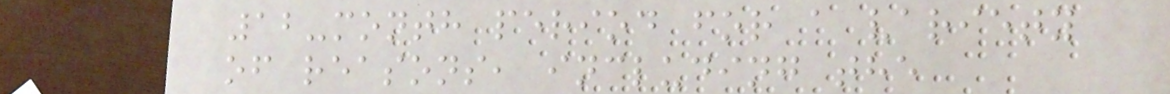12-month period for a variety
of reasons, including the
